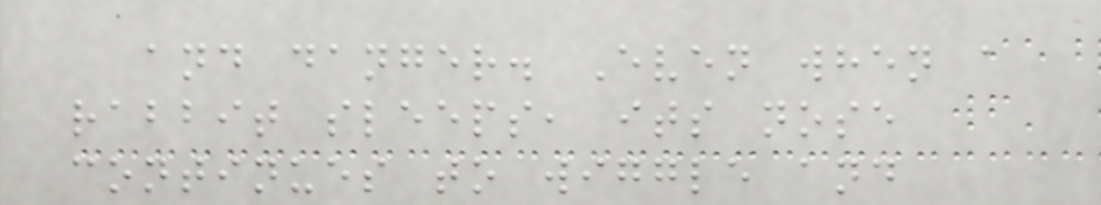and danger. Even when a
rabbit sleeps, its nose
continues to wiggle and
